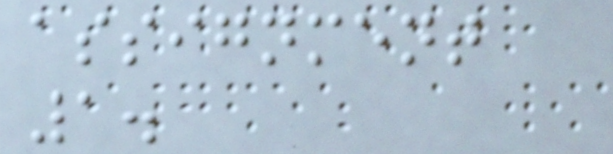assignment
1.
